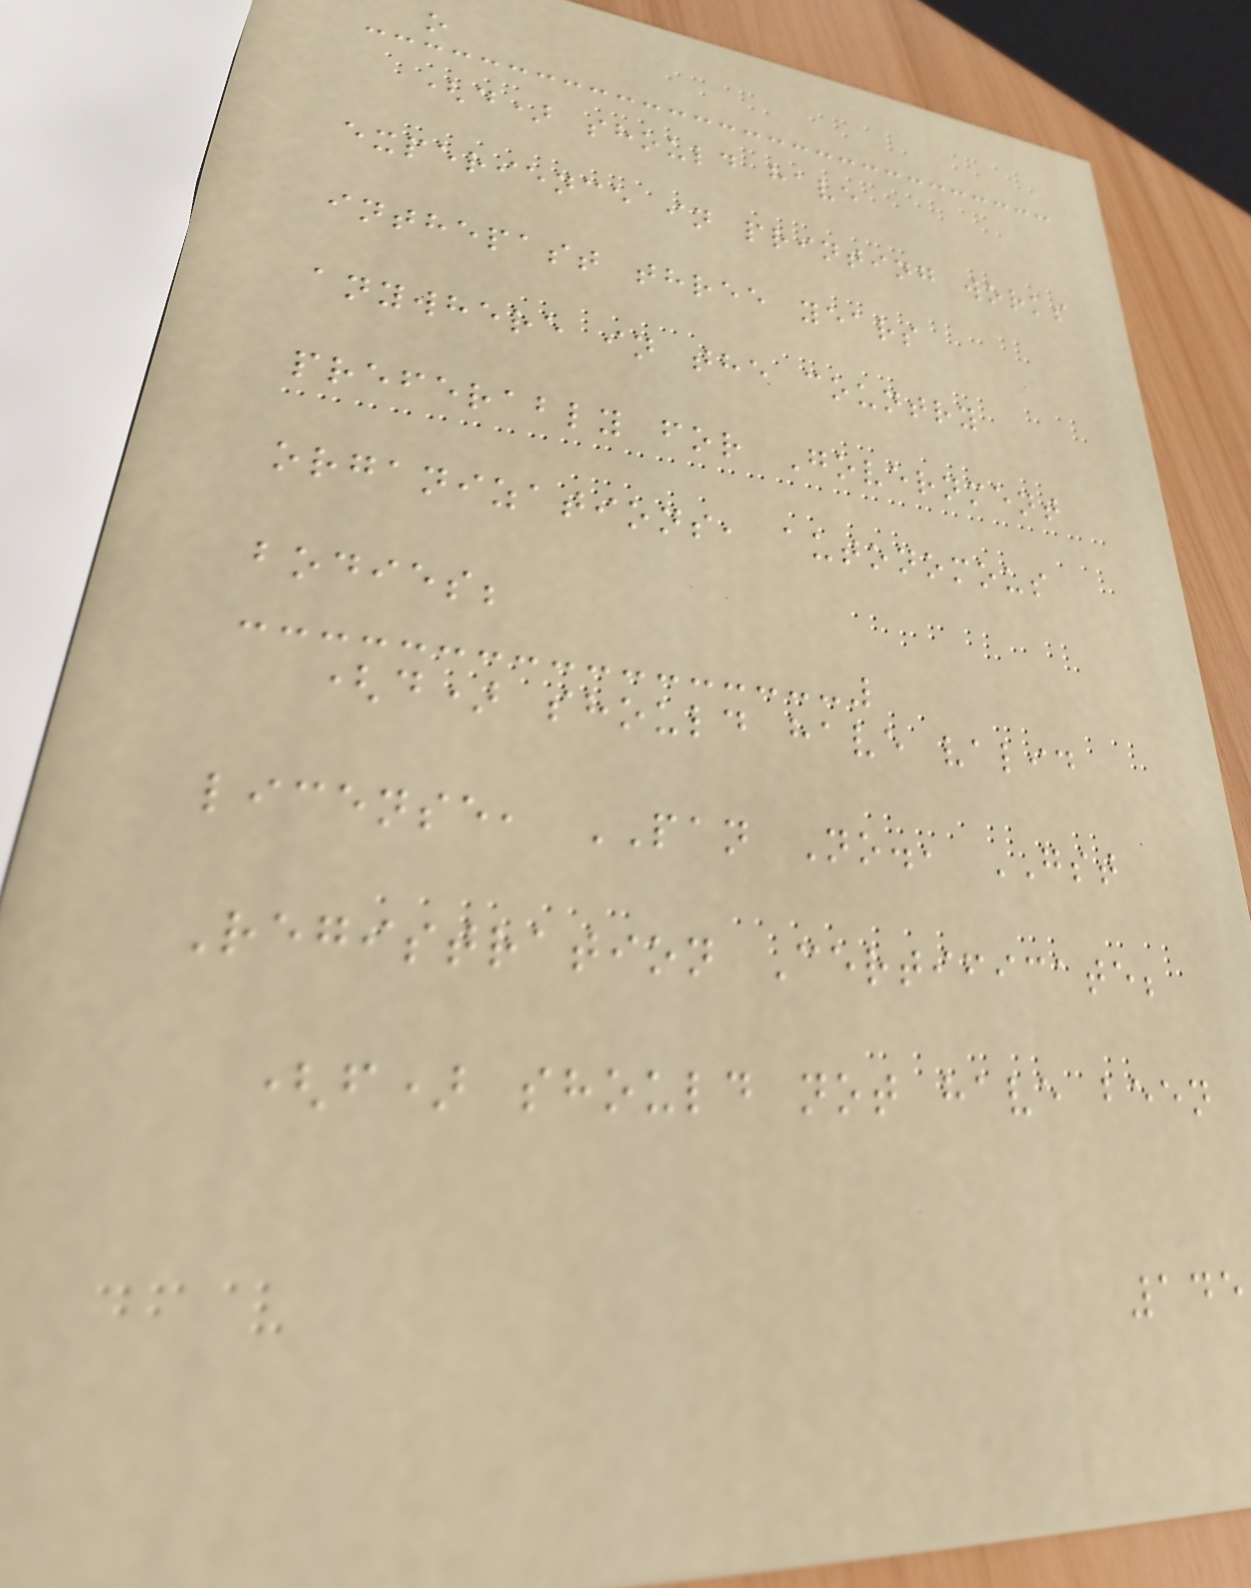o
(d) should have
experience in printing works
inthepast three years
anywhere in the country
preferably for Government
organizations, autonomous
bodies;
(d) should have valid
license, PAN No., GST
Registration Certificate;
(f) should not have been
145
